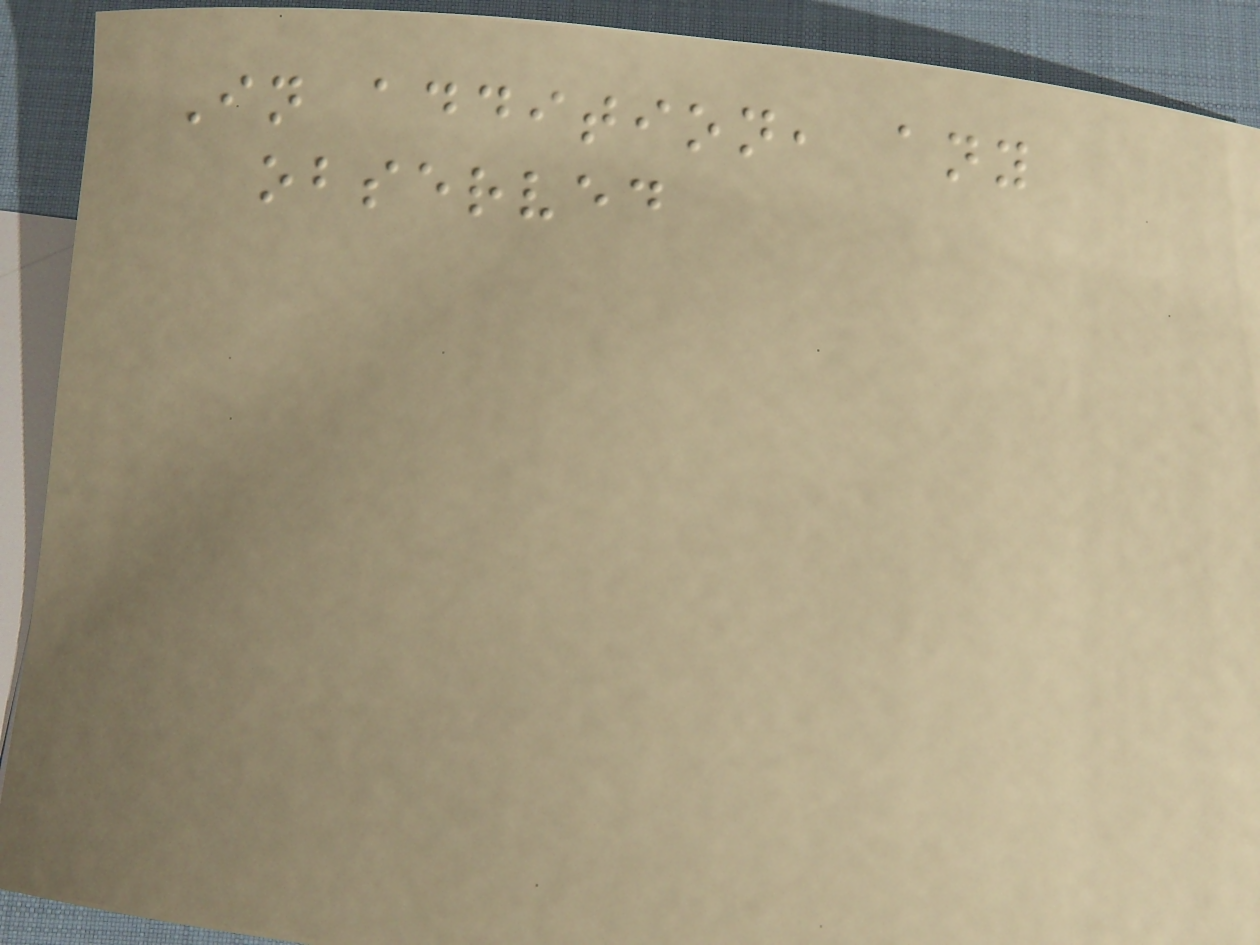In addition, any
observed
